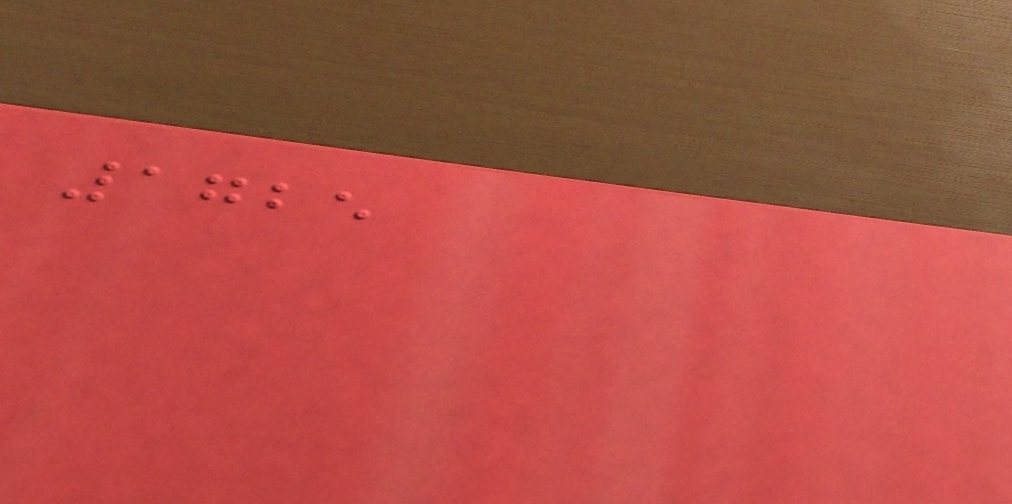1725
